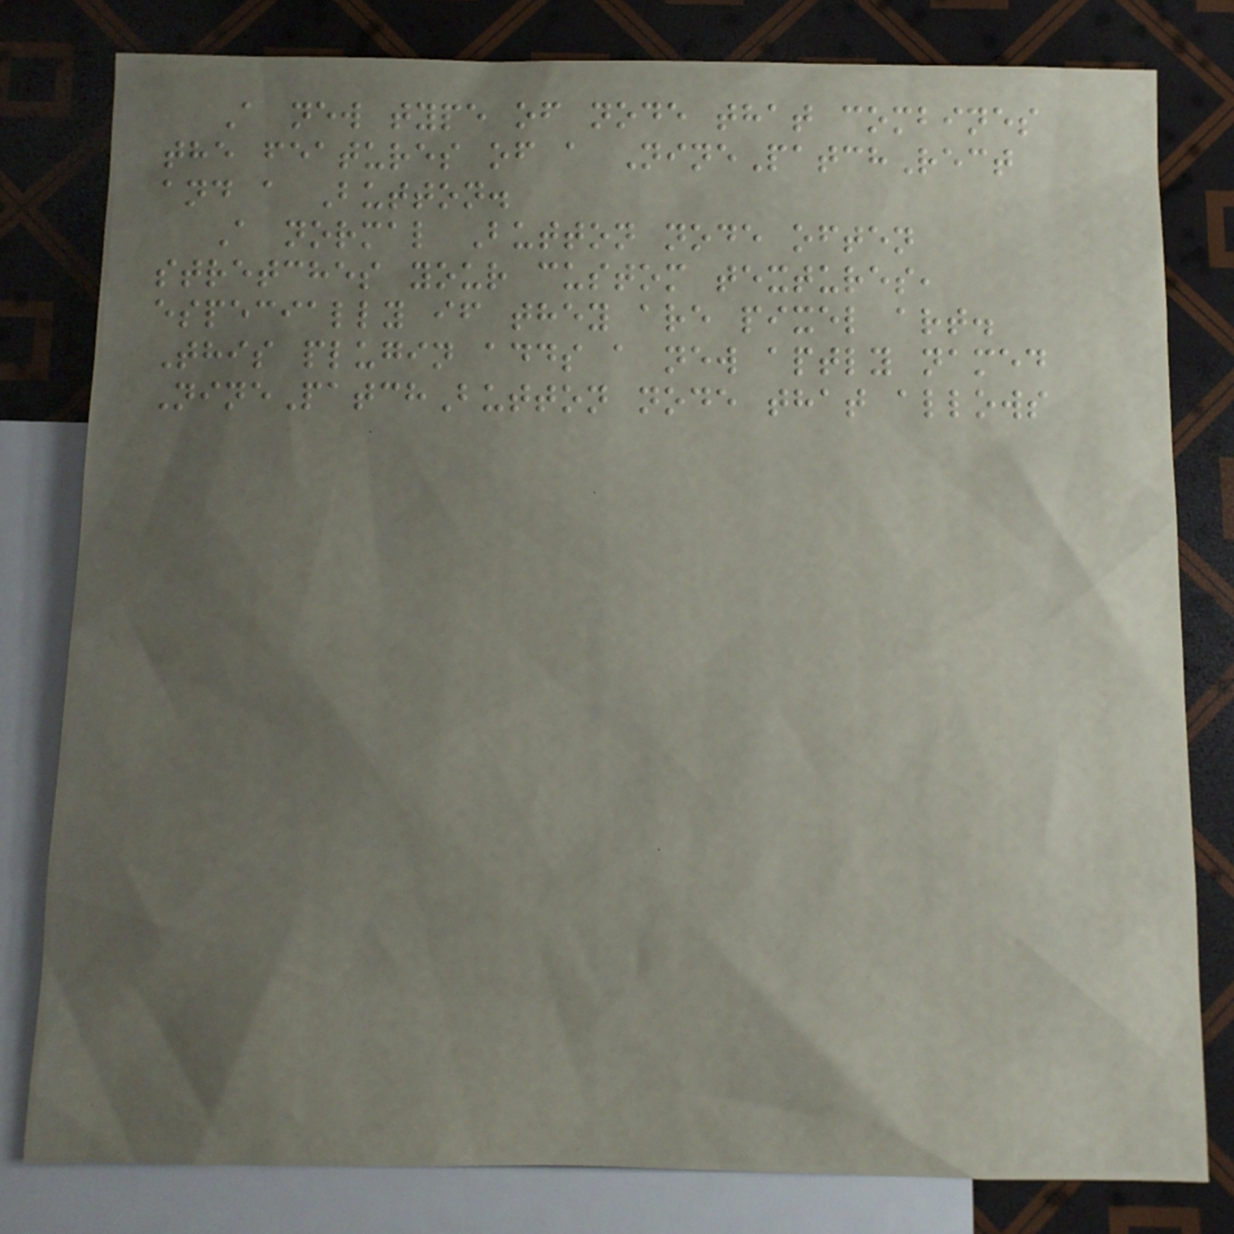A new type of node that combines
the features of a NinePatchRect
and a Button.
A normal Button node often
stretches your custom textures,
especially if they are pixel art.
This plugin adds a new aptly named
NinePatchButton node that allows
